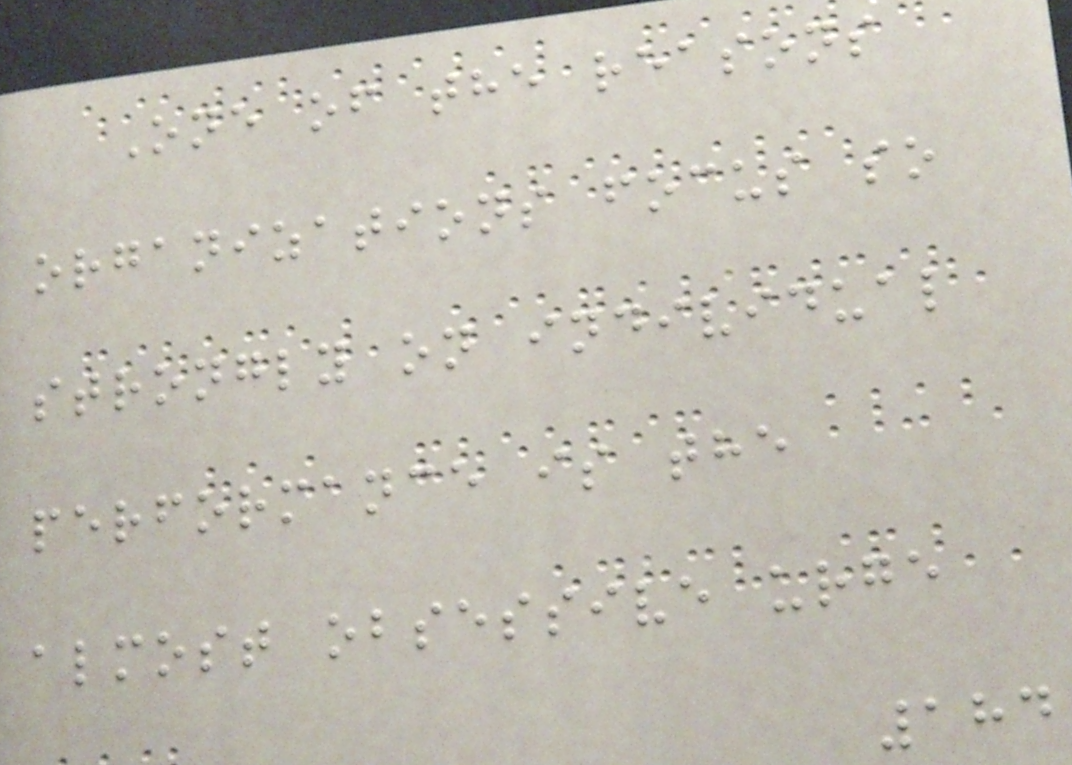One of the reasons
organizations focus so
strongly on individual
performance is the
almost obsessive urge
184
